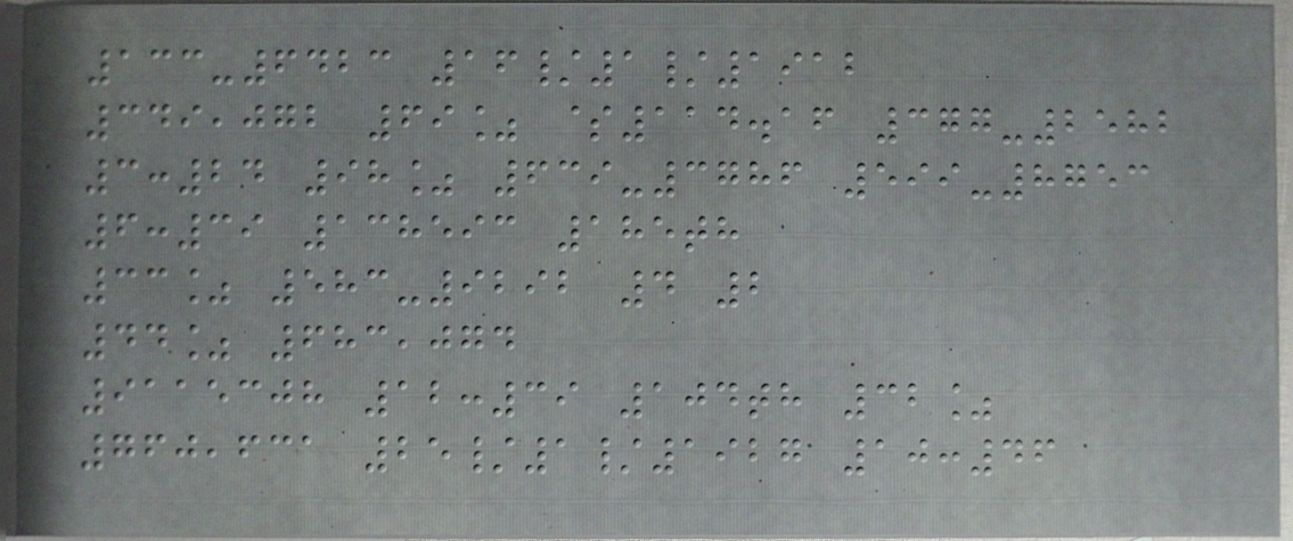133-6423 16/1/1912
349,072 69% $114.16 377-2582
3:24 98% 639-3786 599-8753
6:39 138593 185th
33% 583-9292 4 2
44% 683,074
9115308 12:39 104th 32%
760,631 25/1/1927 10:46
